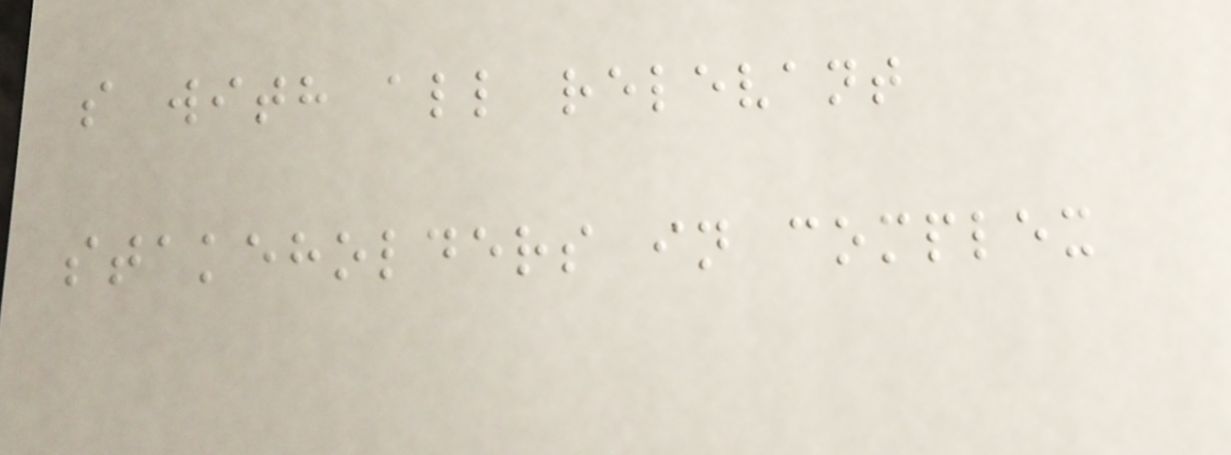s with all relevant
stakeholders in complex
